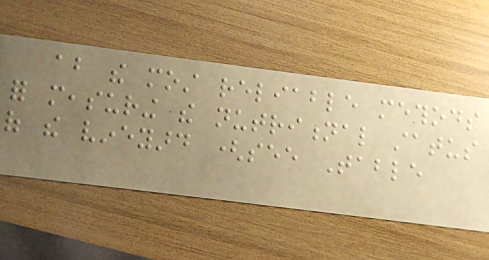about the most reliable methods
for measuring the nutritional status
of the vineyard (see Table
